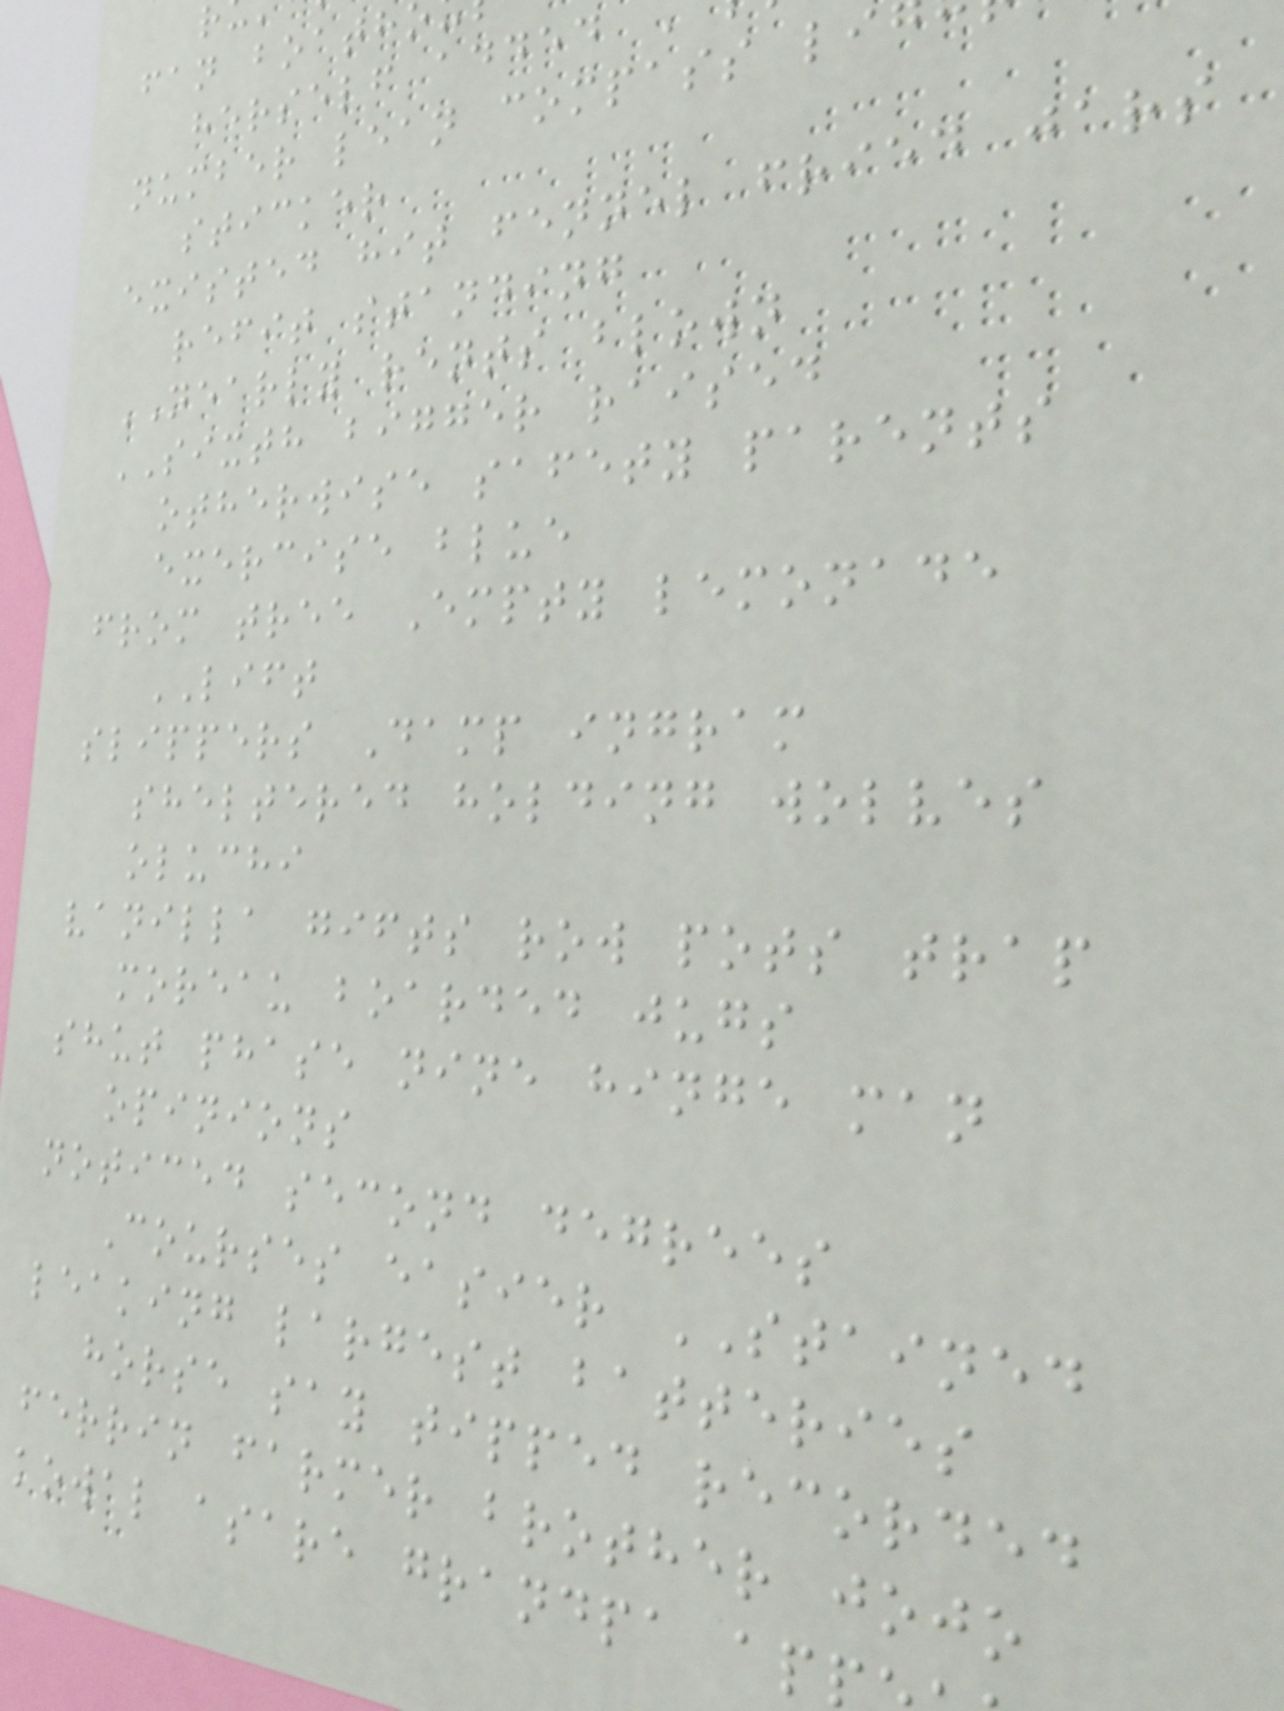fan boath
herself added
number lean compass li
sticker
existed hit fennel fried jars
refit standing
NEARLY rents blown
SIXTH bigger raised
otherwise safety parents
exercise blue
from tree Empty lemonade
LIFT
slippers Damp ingram
sheltered holding wolves
oluchi
vanilla gifts row pots trap
moreau boarded jugs
shut phase nine hinge man
opinions
noticed second degrees
Courses easier STAINED
leaking largest batteries
horse say tipped recorded
ferrin farmer brother jojo
kowal asare grandpa ap
